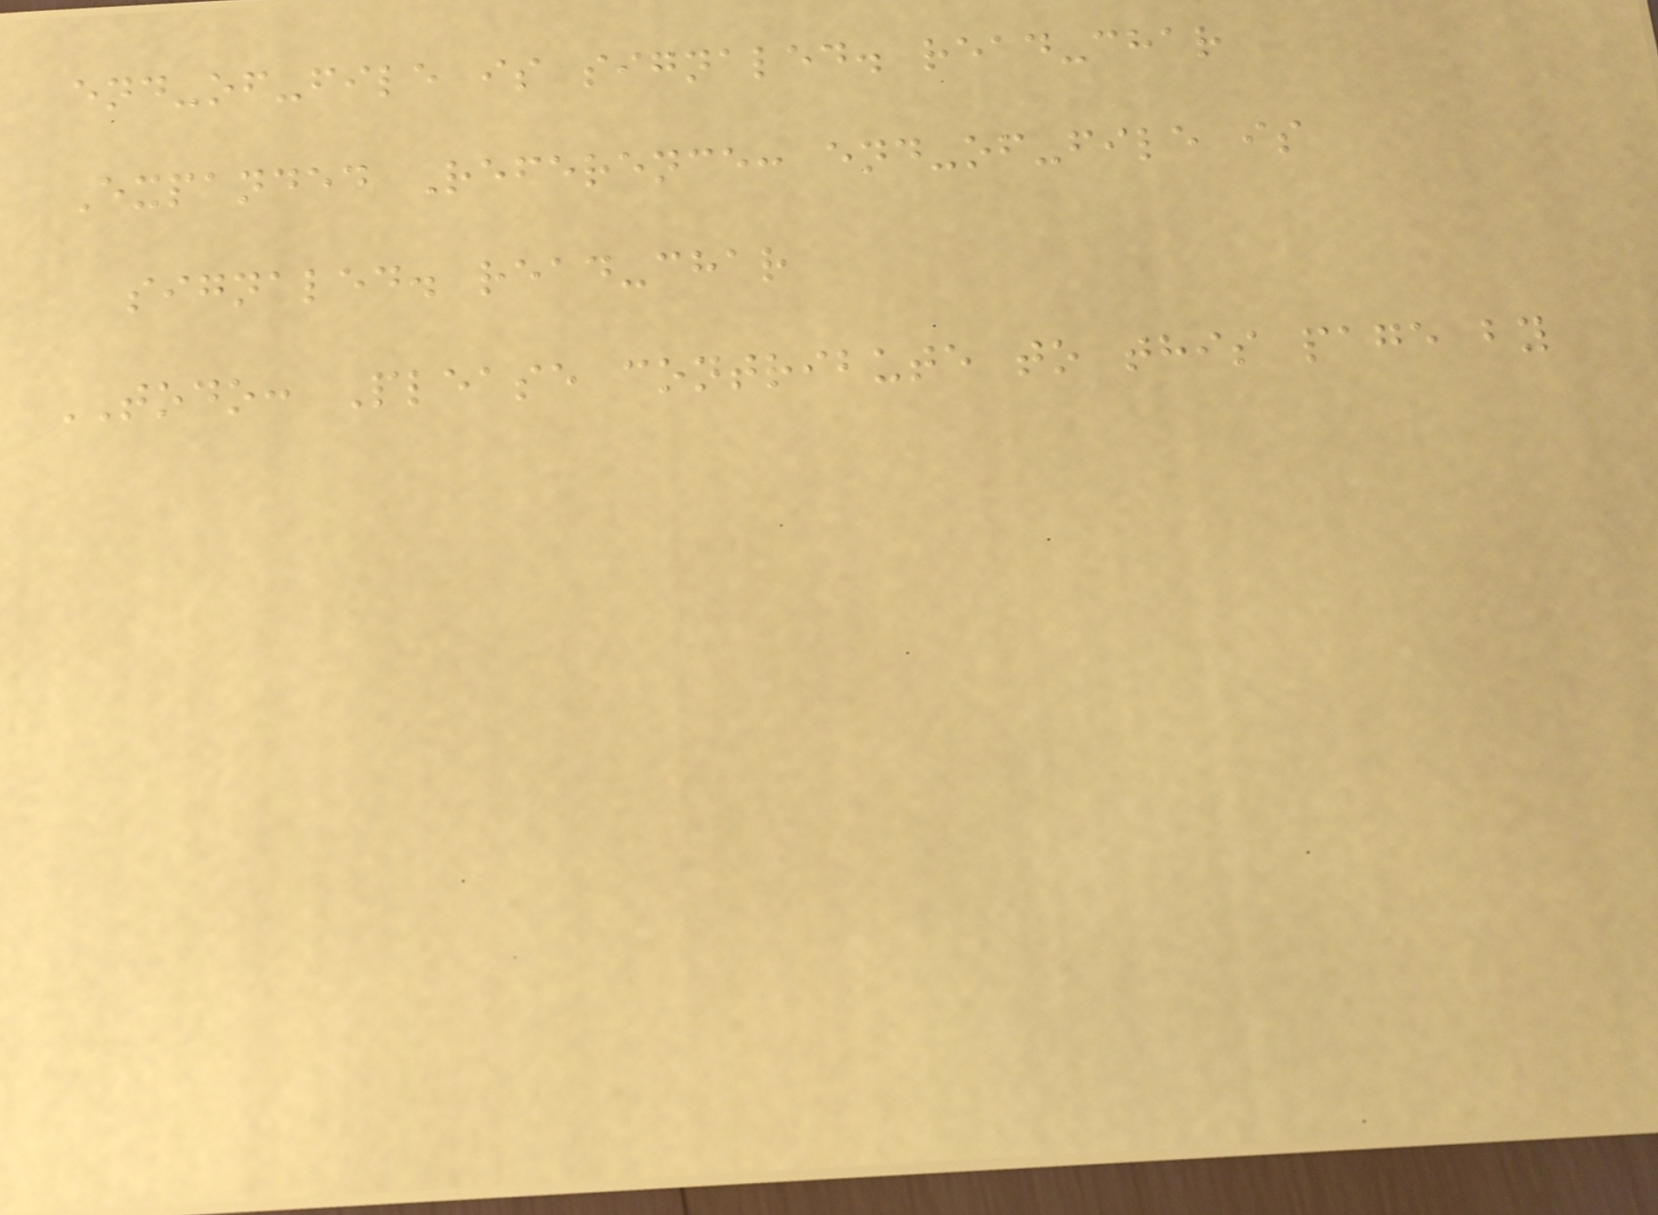end-of-file is signaled. read-char
Expanded Reference: end-of-file is
signaled. read-char
TODO: Please contribute to this page by
